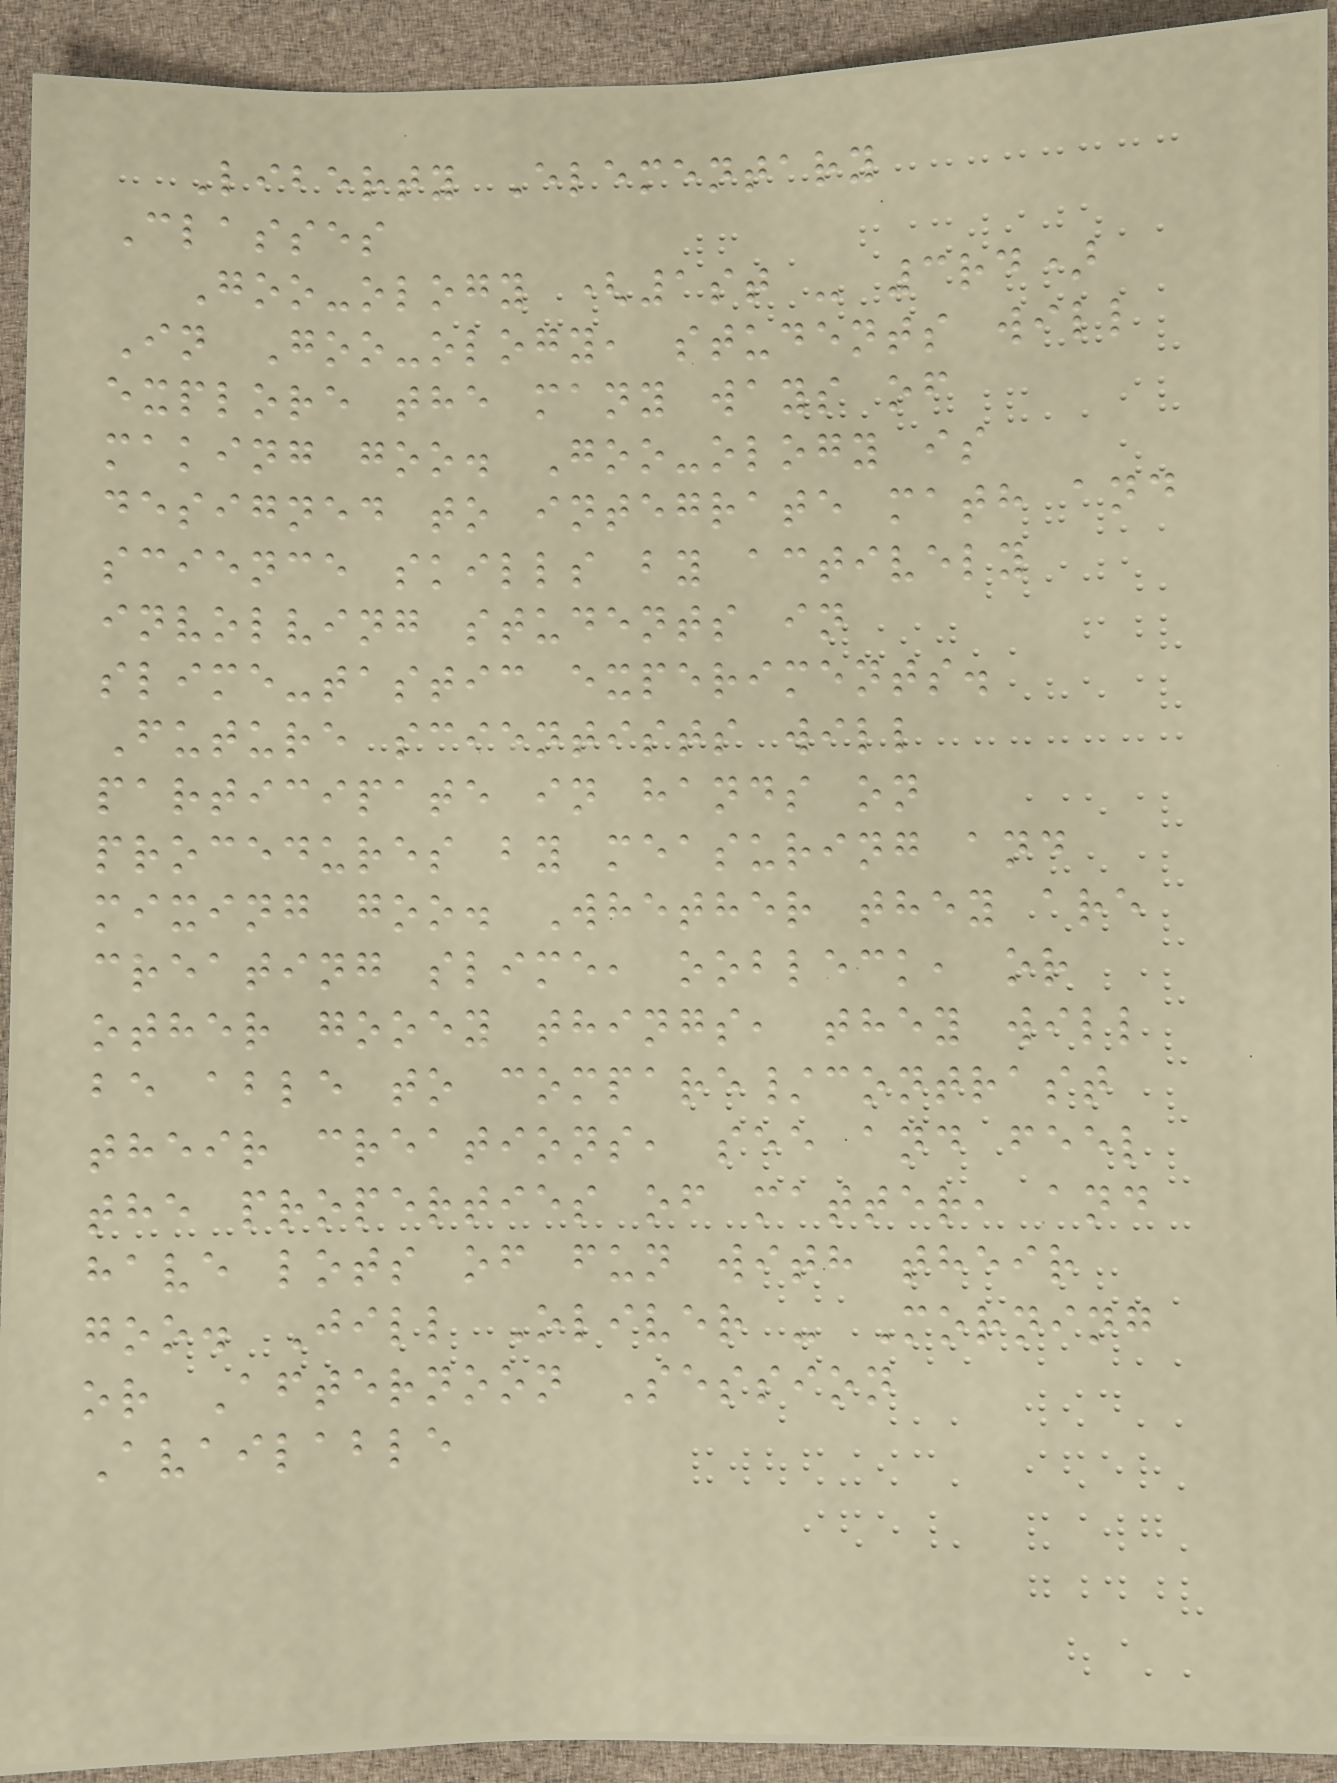Liberty Elementary
Classes
Goo-ology (1st - 3rd)
In Goo-ology, students will
explore the many ways of
making goo. Goo-ology is
designed to integrate math and
science skills by actively
involving students in
slime-tastic experiments.
Future scientists will
participate in hands on
procedures by measuring and
mixing goo. Whether they are
creating slime, oobleck, or
other gooey things, they will
be able to compare/contrast
their creations, see and feel
the properties of matter, and
have lots of fun with their
goo. Jill Oliver - Morning
or Afternoon Session
Available
